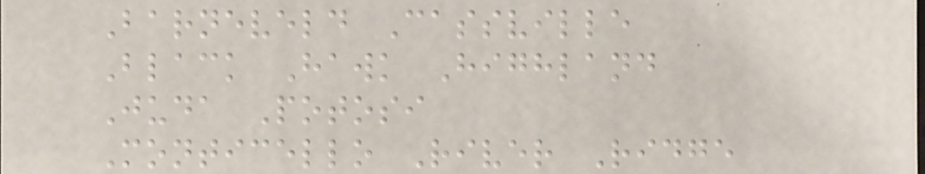Barneveld Cassville
Black Hawk Highland
Juda Potosi
Monticello River Ridge
